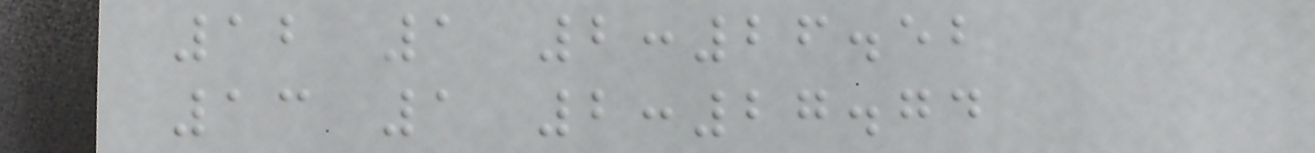12 1 2:26.52
13 1 2:27.74
